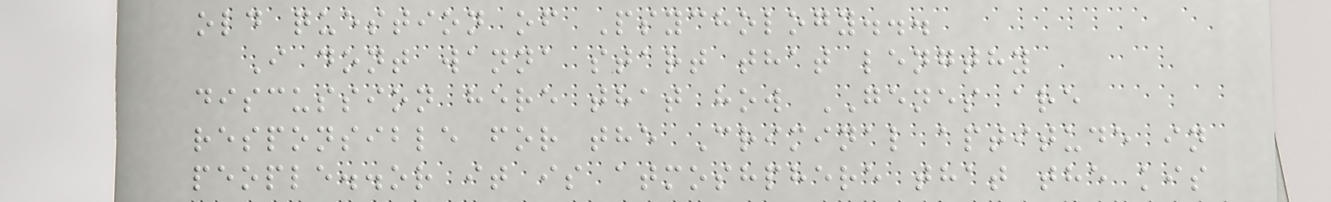old question of Psychology...
I dont wanna start that lengthy
discussion here that how GENES are
responsible for the Criminal aptitude in
people..or it is atmoshphere that the kis
